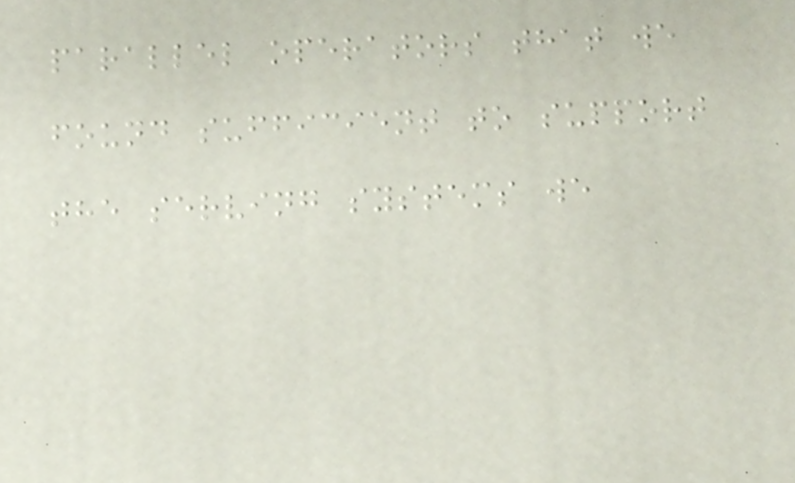parallel operators that we
found sufficient to support
the serving systems we
